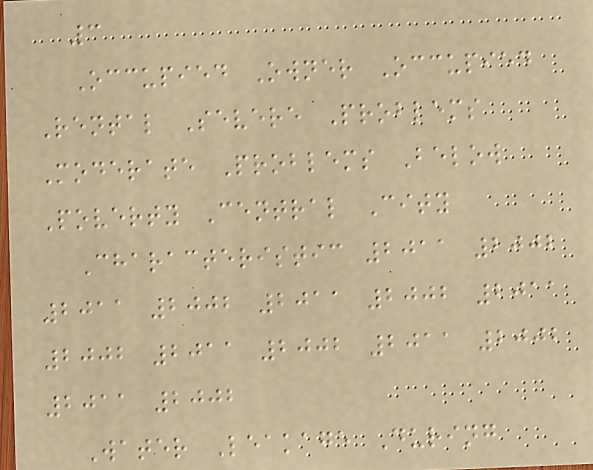3
Occupied Owner Occupied
Rental Severe Problems
Moderate Problems Below
Poverty Central City
Characteristic 2011 2002
2011 2002 2011 2002 2011
2002 2011 2002 2011 2002
2011 2002
Water Leakage During
